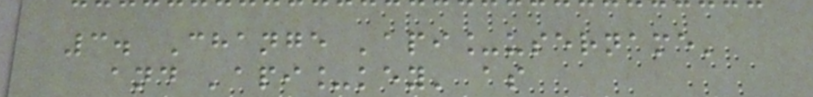3. Change 'api_username'
and 'api_key' as
